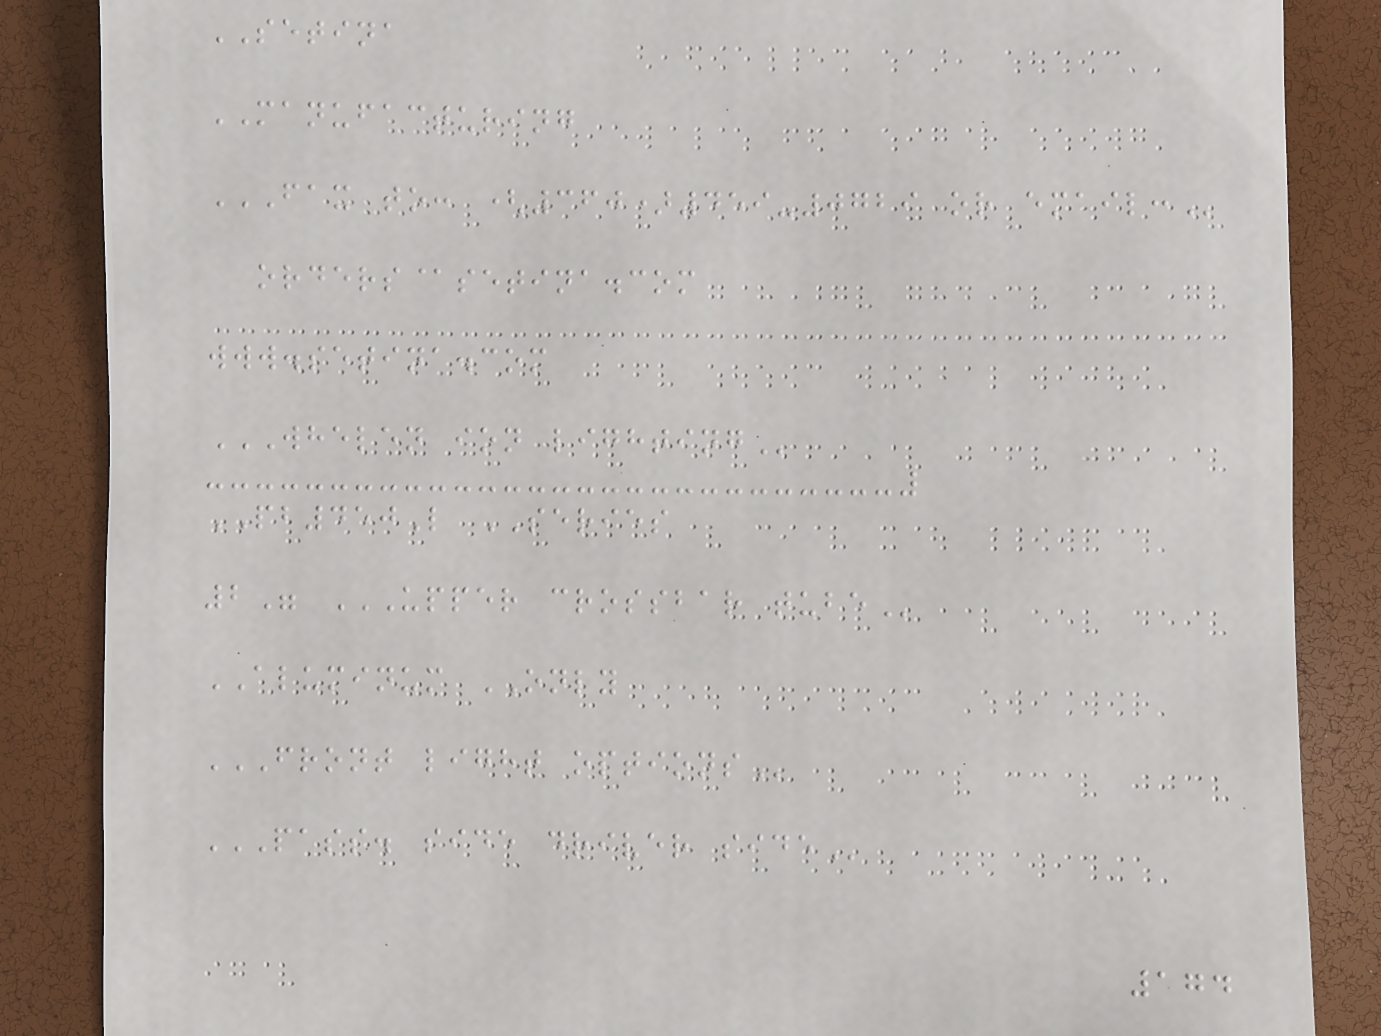SETINA
MANUFACTURING
FAX TO: (360)459-0729 OR EMAIL:
orders@setina.com
www.setina.com
WHELEN ION LIGHTING
PB450L SERIES
2" UPPER CROSSBAR TUBE
ALUMINUM ONLY
FRONT LIGHT OPTIONS
PASS. SIDE DRIVER SIDE
174
